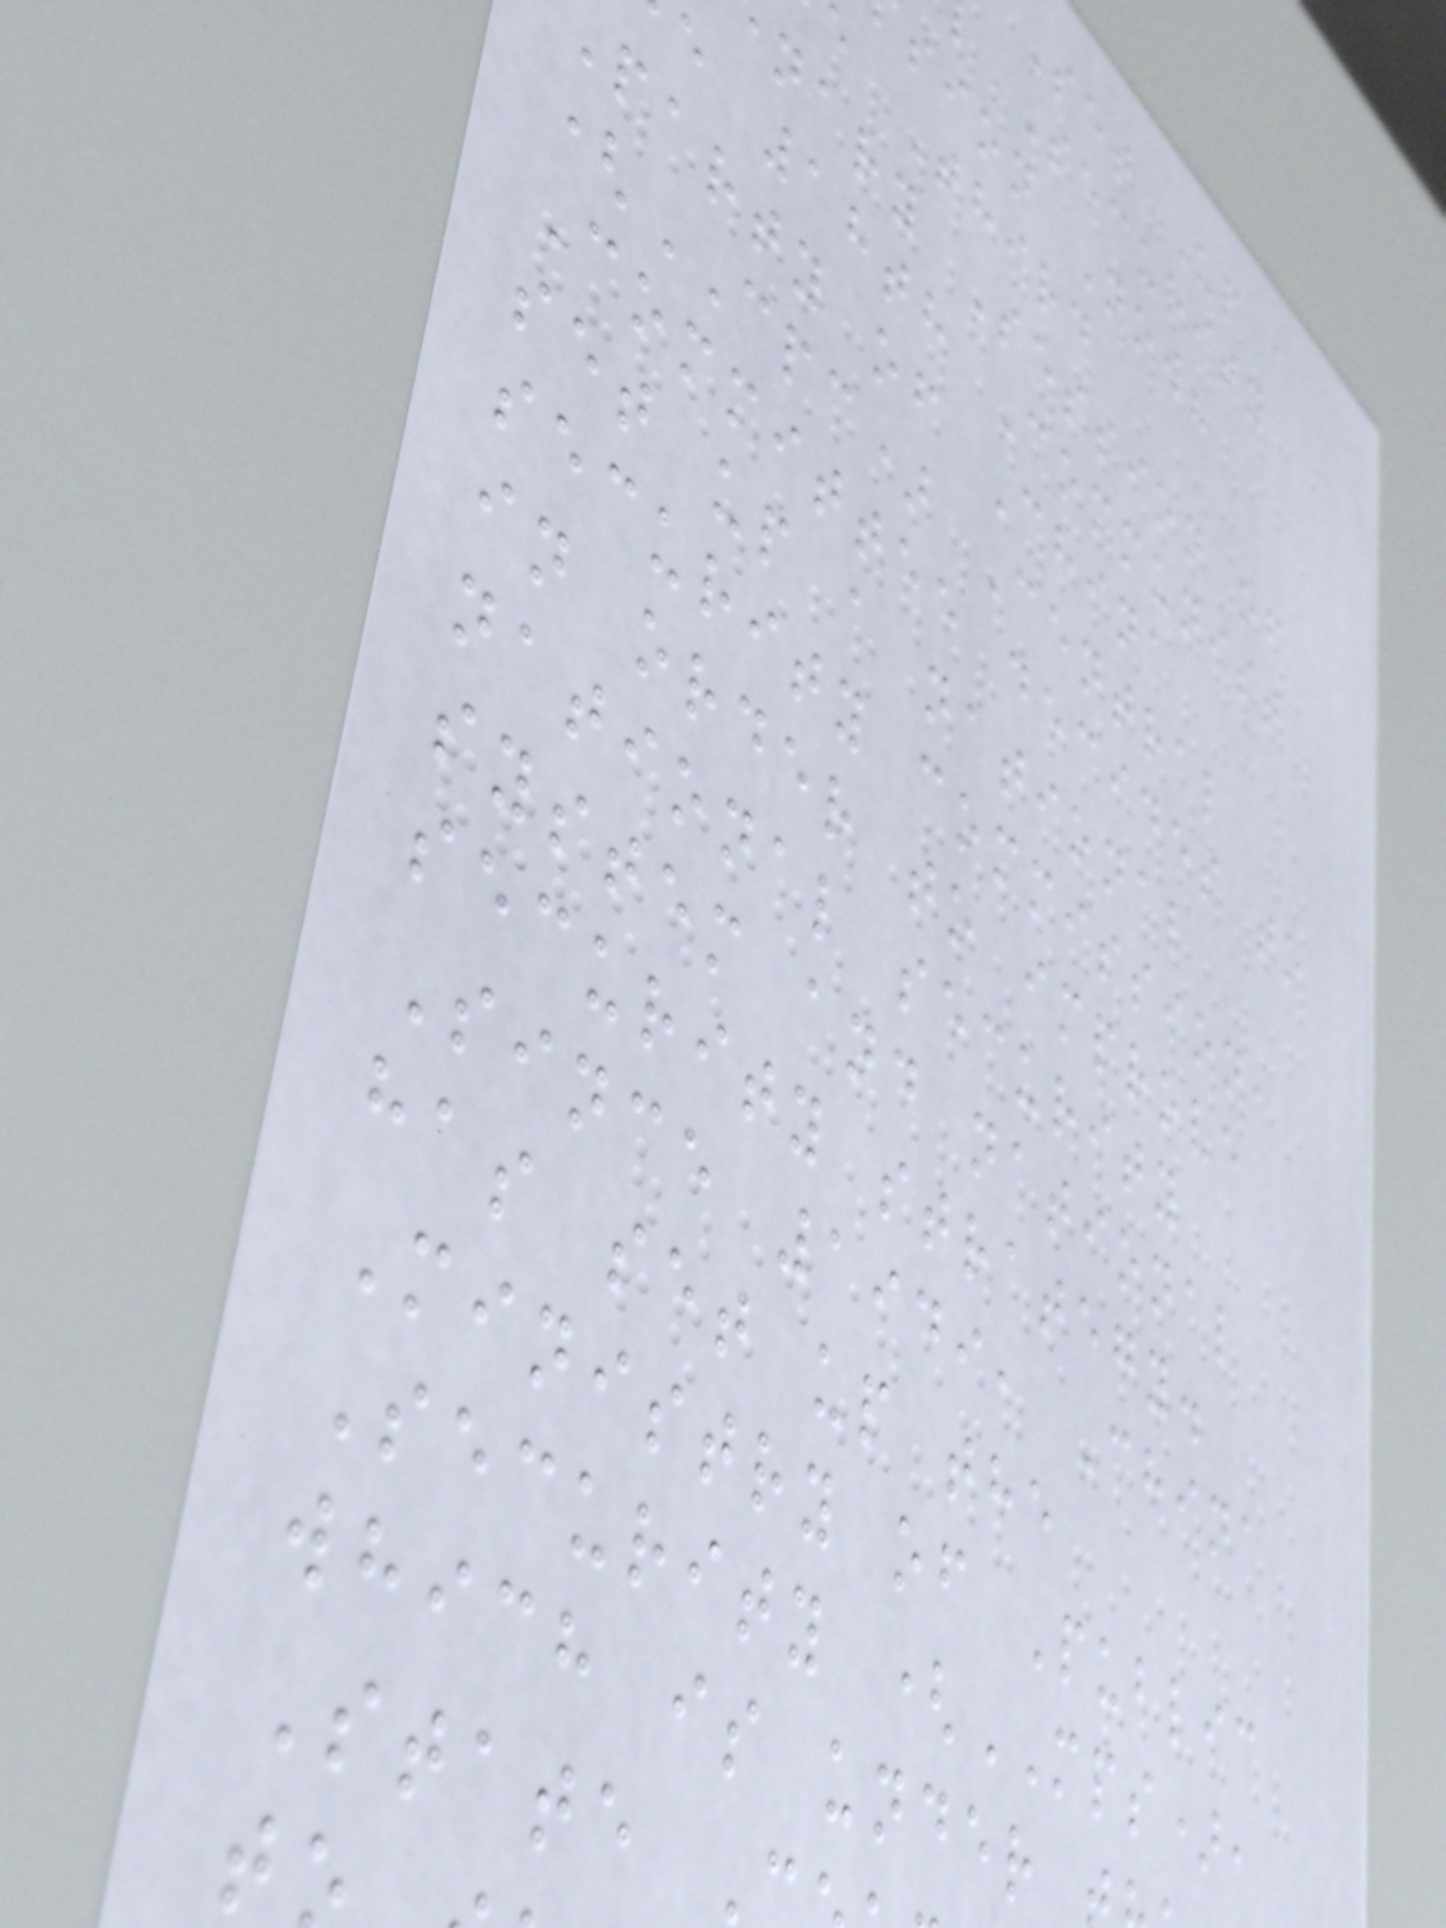Set Up a
Security
sion Now?
e Third
nary Session of
e 18th Communist
party of China
(CPC) Central
Committee decides to
set up a national
security commission,
in order to improve
national security
system and national
security strategy.
Since 1949, China
has set up the
Ministry of Public
Security (MPS),
which is under
State
